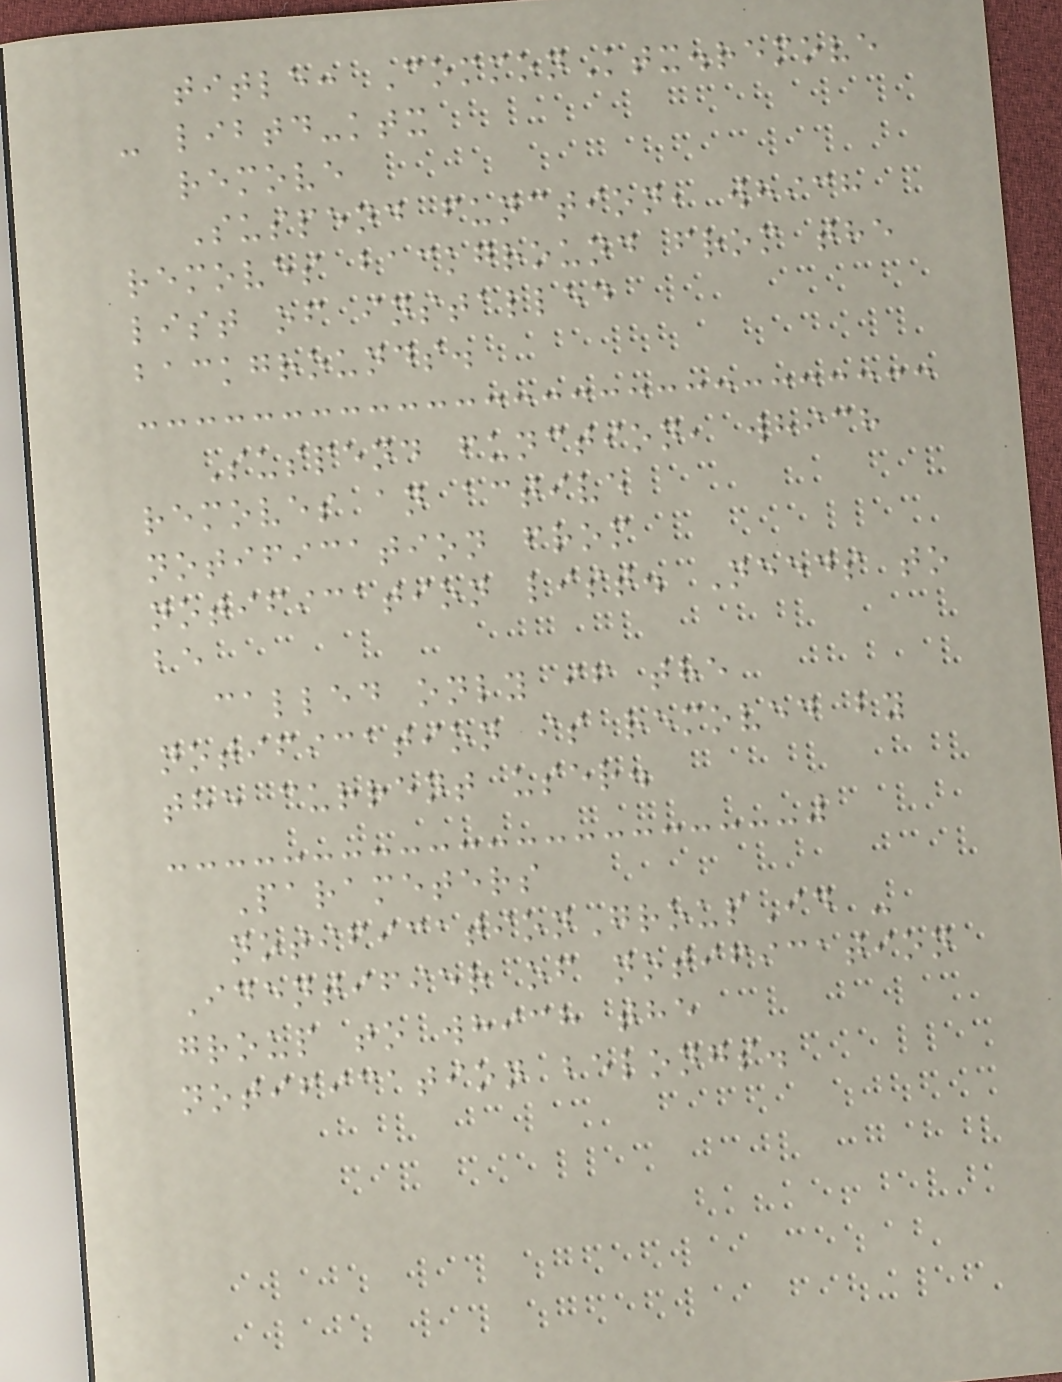title: CommonKtx.remove
- libtd-ktx
remove
Suspend function, which
removes background from the
list of installed
backgrounds.
Suspend function, which
removes an active
notification from
notification list. Needs to
be
called only if the
notification is removed by
the current user.
Parameters
notificationGroupId -
Identifier of notification
group to which the
notification belongs.
